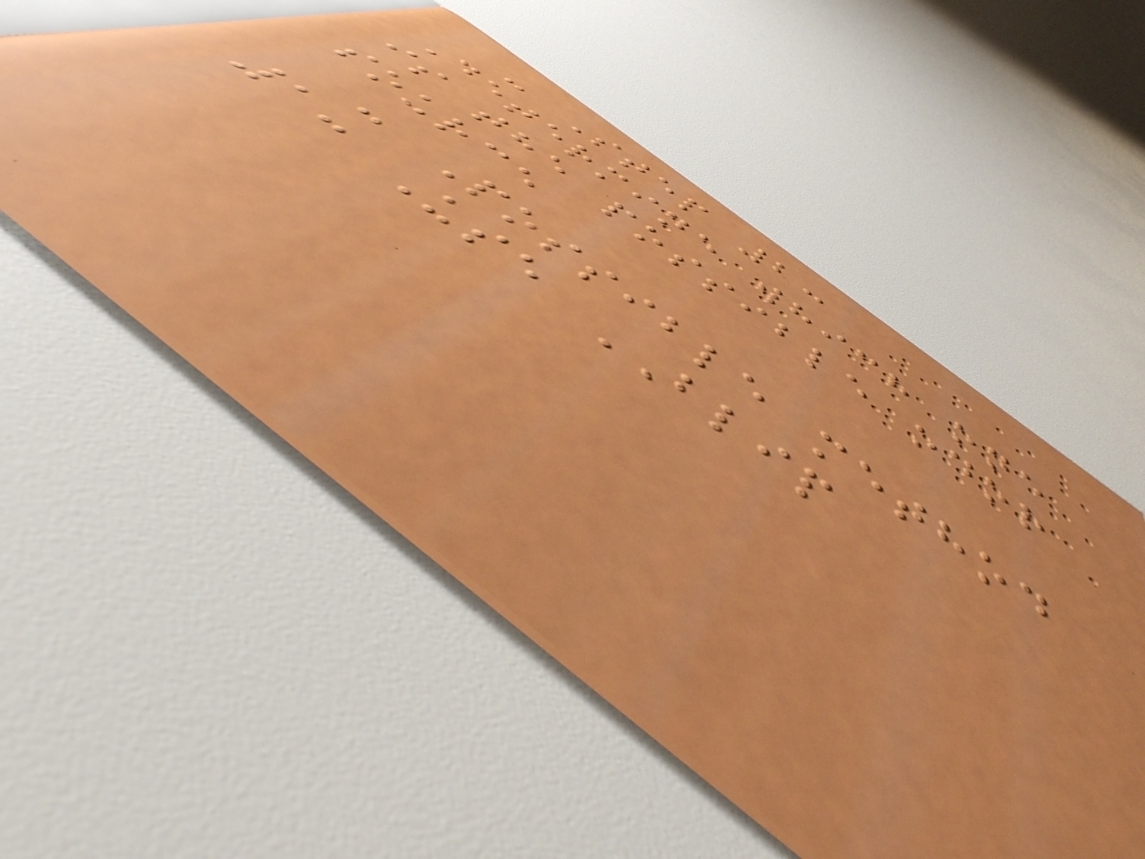- Step 2:
Determine which one
is the possible odor
source
- Possible method
1: Use BLIP
